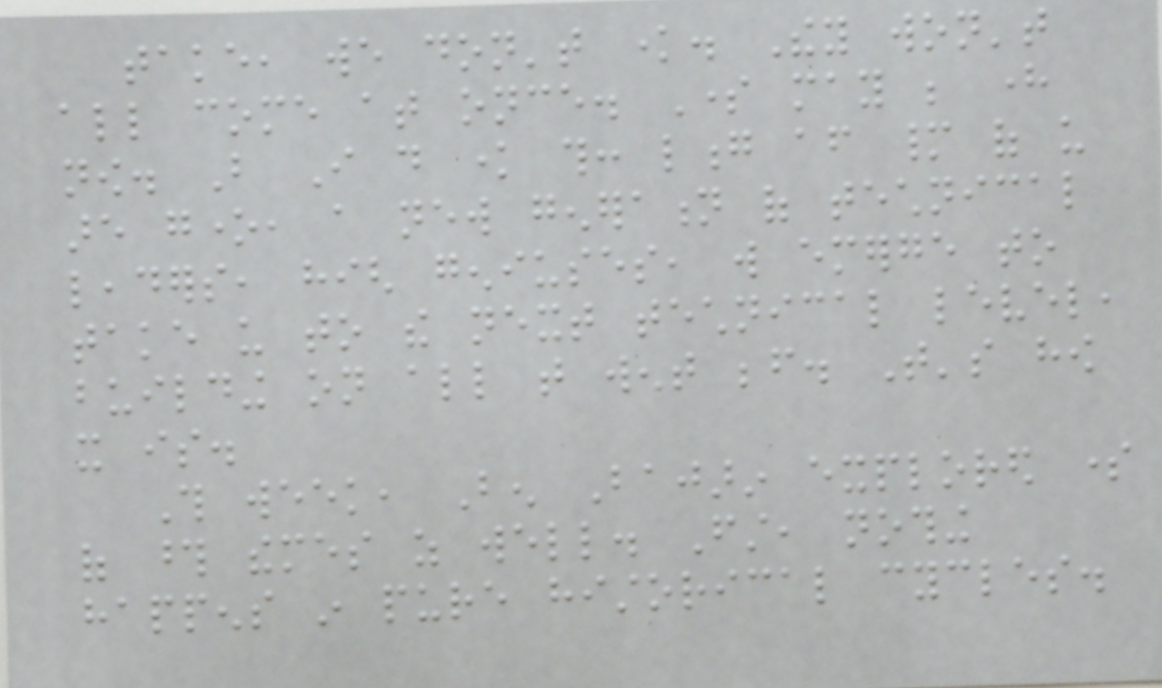take, we don't know. They won't
all come at once. Some may be here
now. But I do know this: long after many of us
are gone, a new generation of technical
leaders, high geniuses, will emerge to
take us to the next technical level,
building on all that went before. That's how
it is.
This week, Ben Bajarin explored some
of those themes as well. First, nothing
happens in pure historical cycles.
